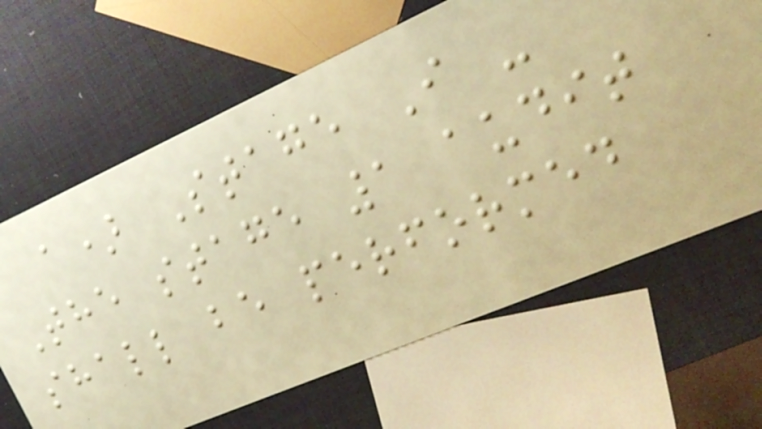a) Stage I -
The stage 1 audit
shall be performed
